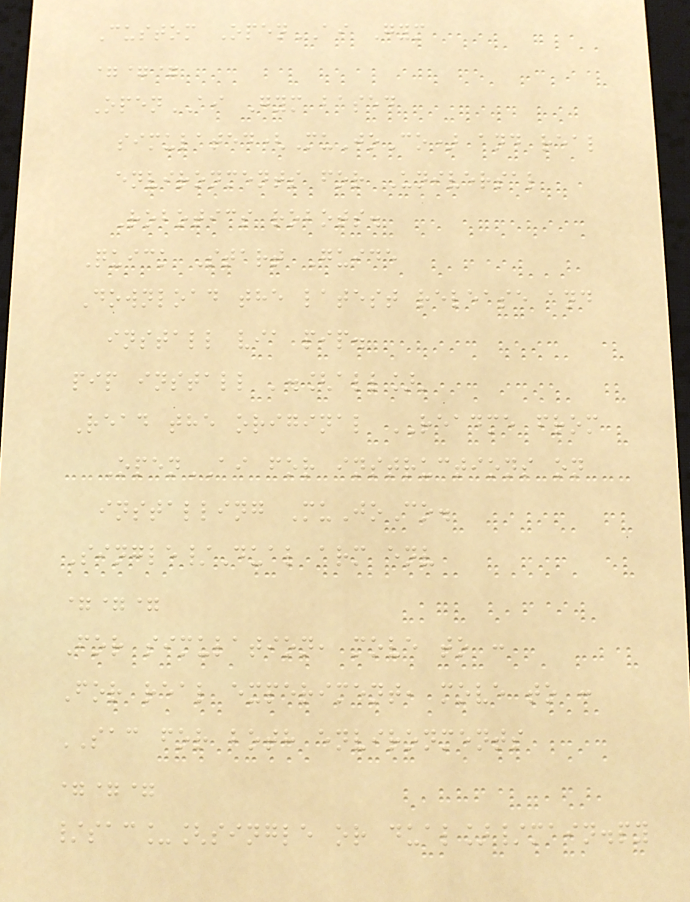Custom OpenAI Gym
===
OpenAI Gym based
simulated(MuJoCo) and real
environments for Universal
Robotics robots.
Quick Start Guide
Download the latest release and
install via pip.
pip install '.[all]'
Read the original README from
OpenAI for instructions on
installing MuJoCo.
Single/Dual arm env
===
For simulation, move to :
For real experiment, move to :
SAC for both environments
===
/sac_[single or dual]/main.py
